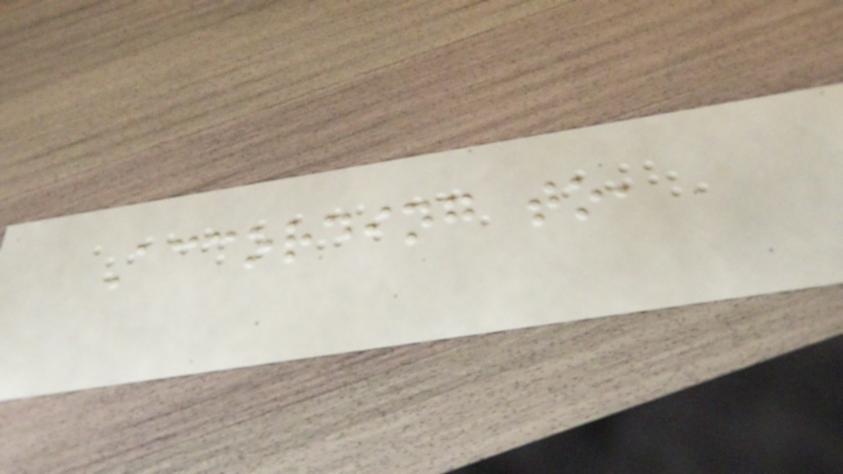According to,
